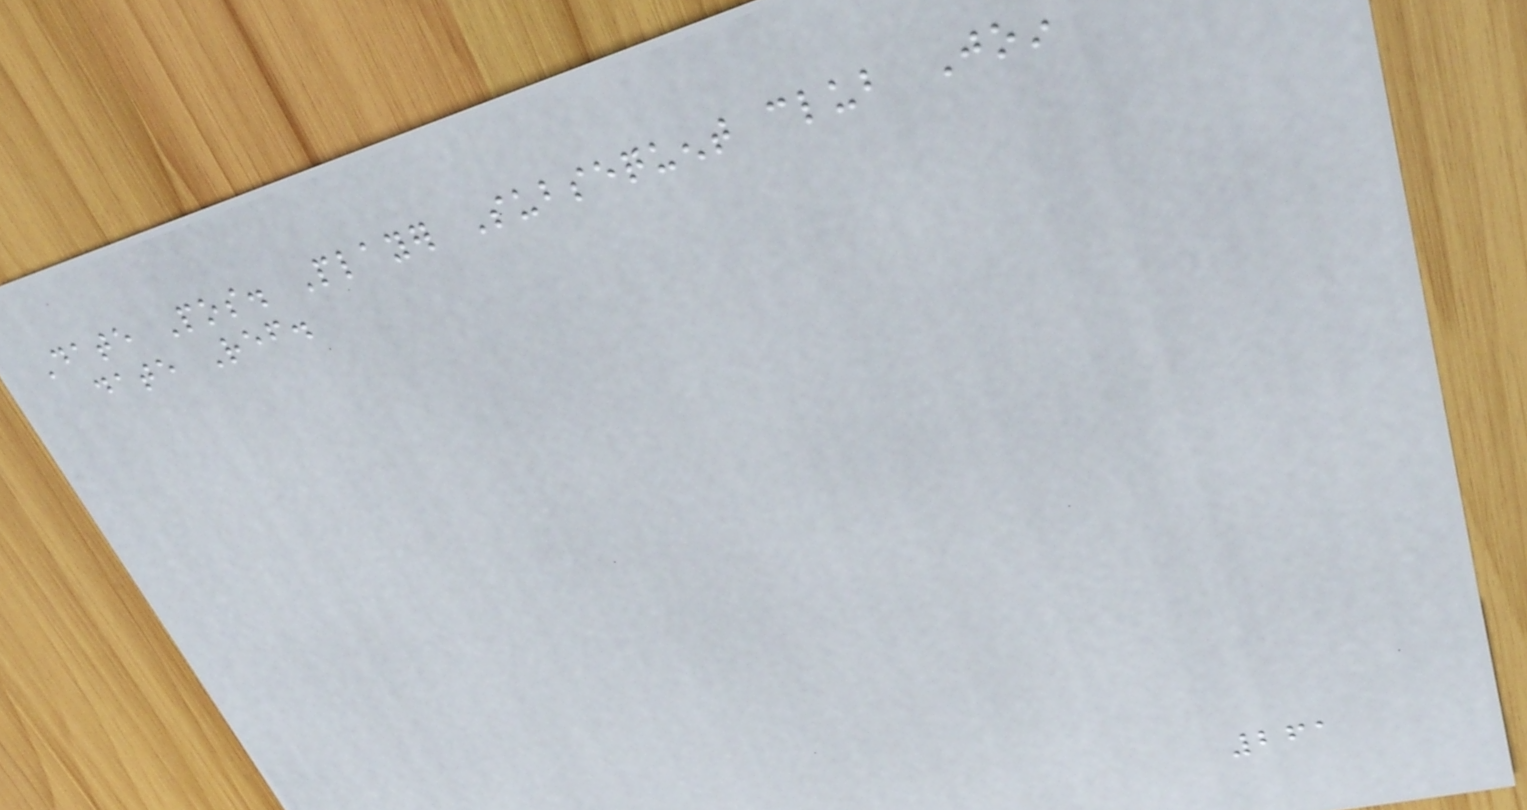Date Pos. Player Subsequent club Join
date Ref.
261
